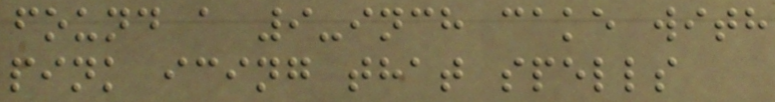found a 9-inch cake with
pink icing that spells
